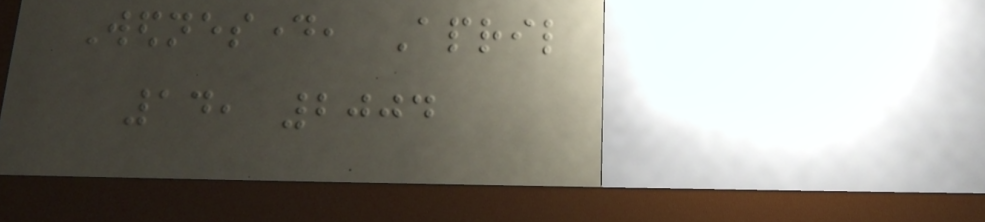Wednesday, April
14, 2004
